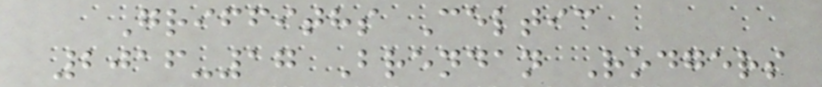Griffiths Celtic
2016-17 Brendan Rodgers
